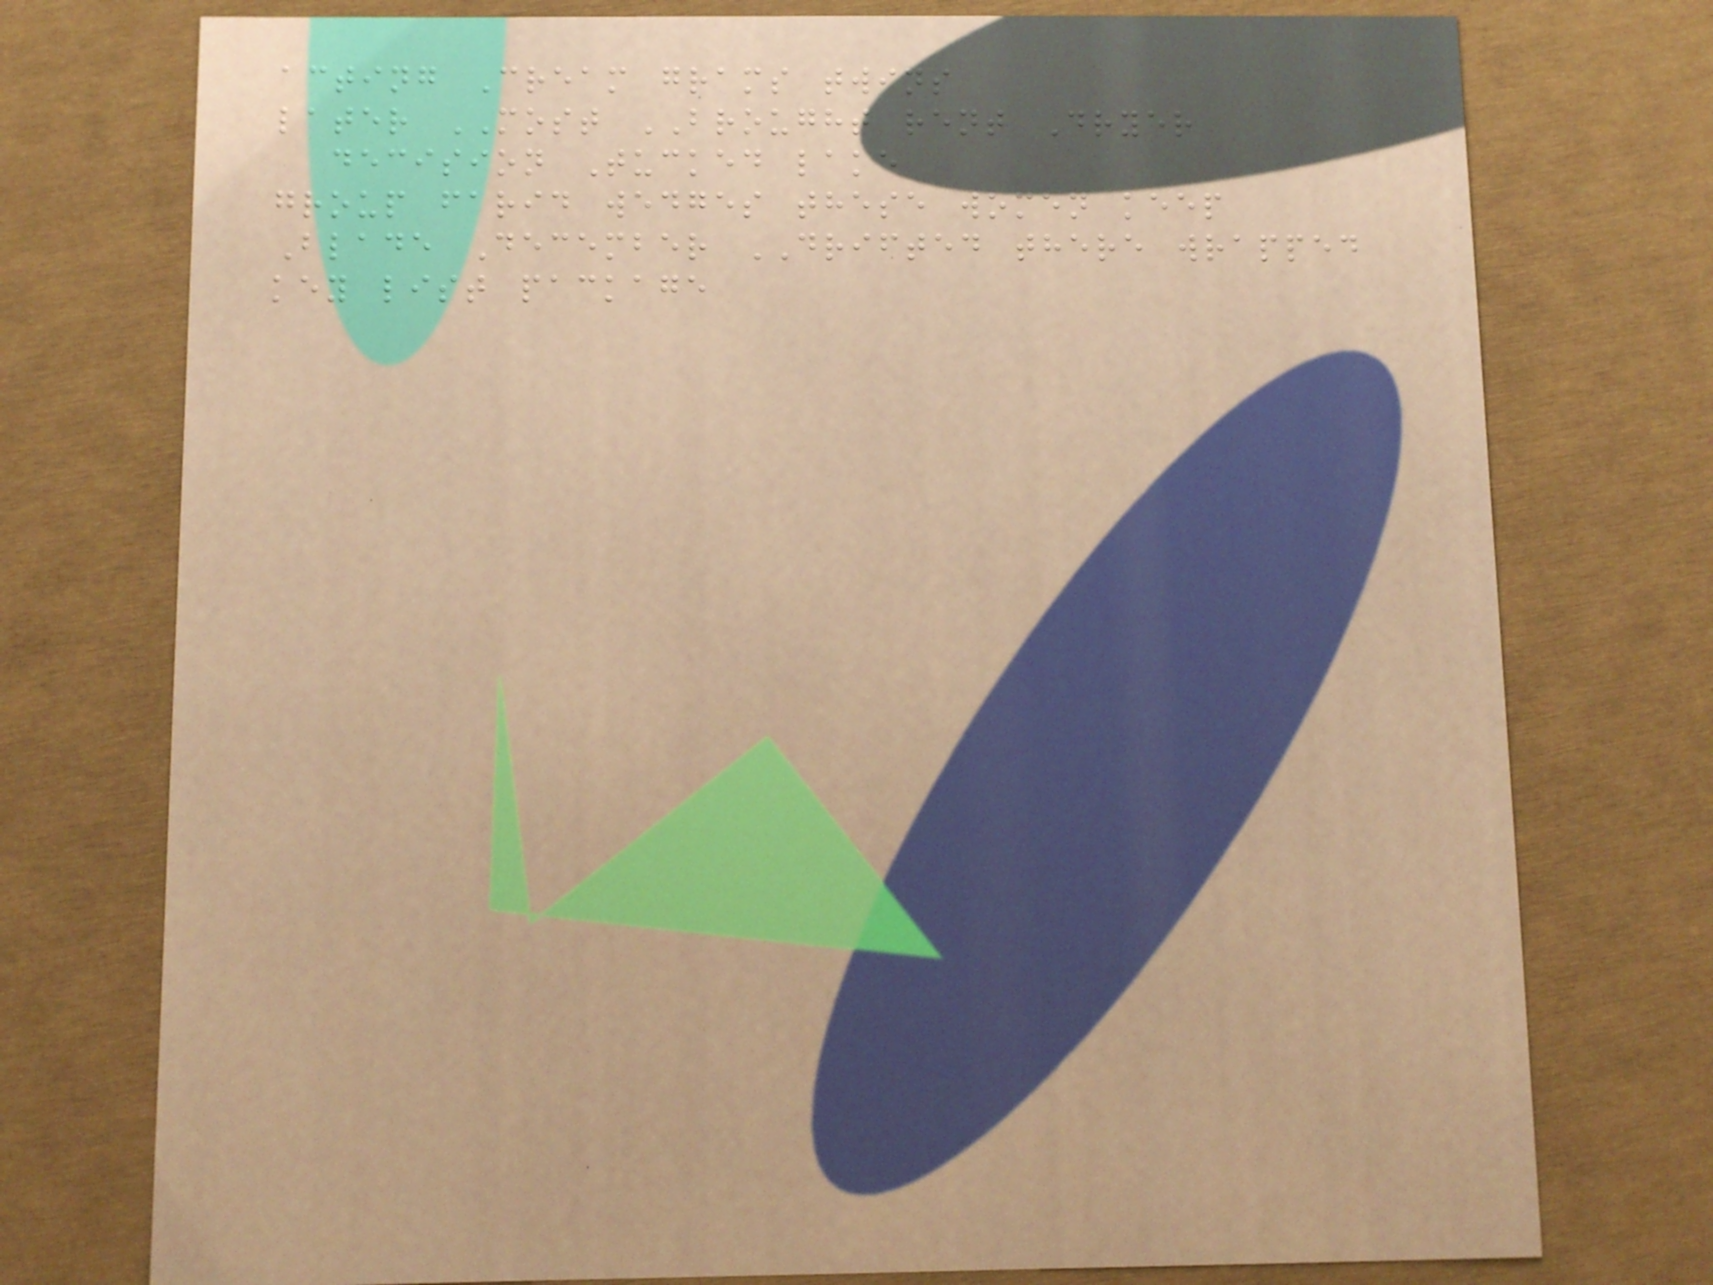acting Cream grams twins
later MOST BROUGHT rent Dryer
decision Tucked lake
group farid wedges these women keep
Blade December DRIFTED there wrapped
key list package
